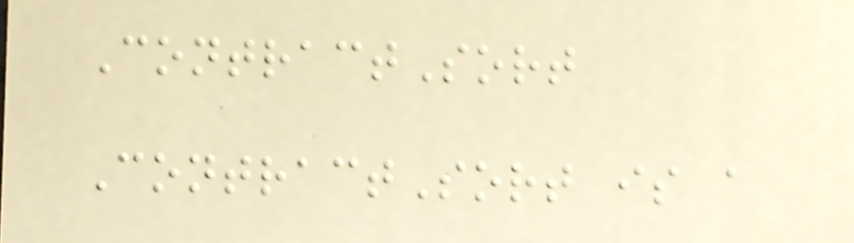ContractSort
ContractSort is a
